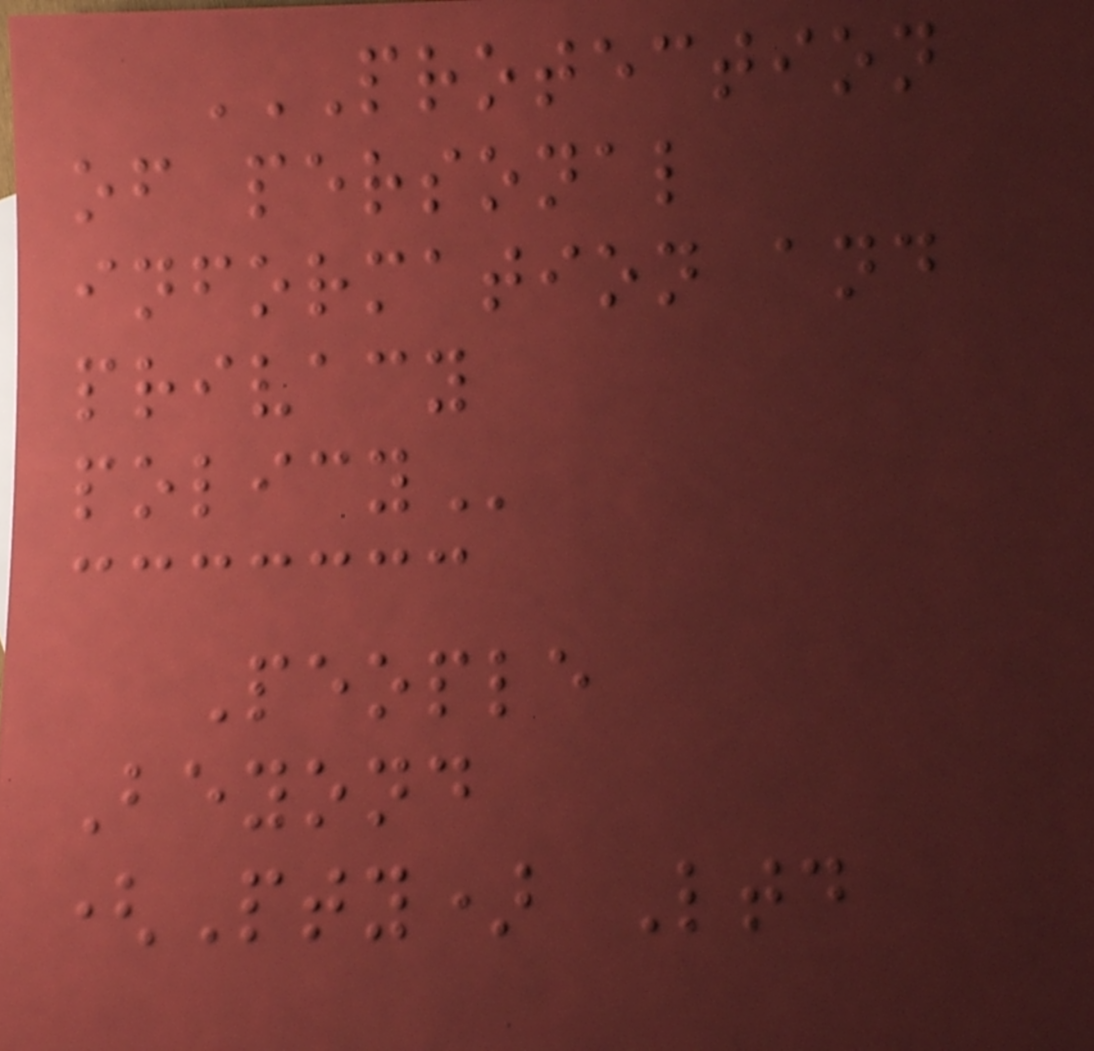PROTECTION
OF PERSONAL
INFORMATION AND
PRIVACY
POLICY
People
Beyond
(Pty) Ltd
